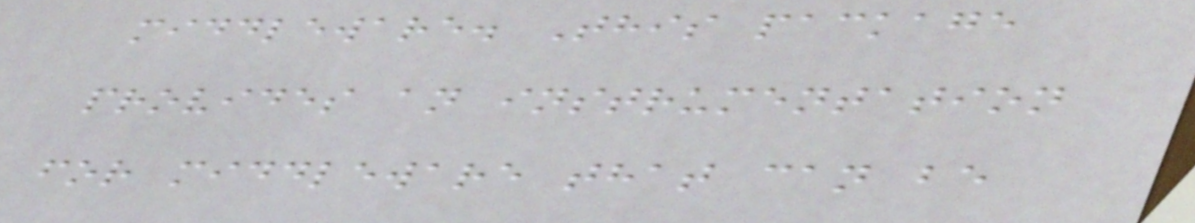middleware. This package
provides an instrumentation
for middleware that can be
